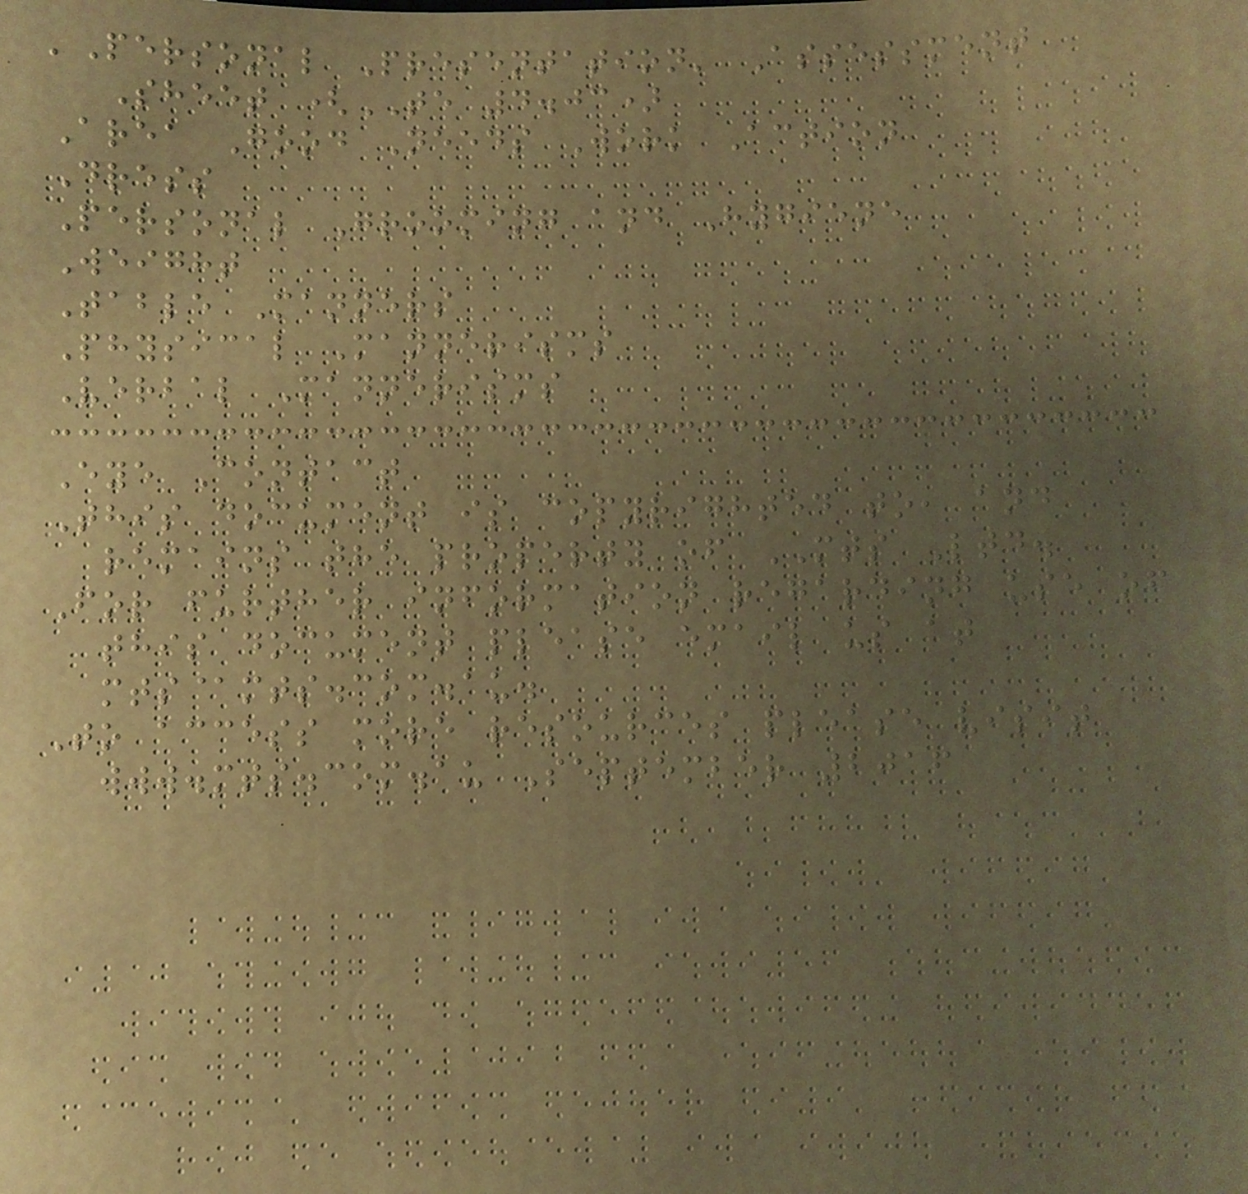'Personal Presentation' Assessment
Sheet (TE 4.03)
Area Good Needs Work Action
Dress
Personal Grooming and Hygiene
Weight
Table Manners
Physical Mannerisms
Verbal Mannerisms
Eye Contact
This document is copyrighted to, and
remains the property of MTS Ltd.
For further information regarding use of
this document please email us at
mts@mts.com.au.
To access more resources please visit
www.mts.com.au September 2016
